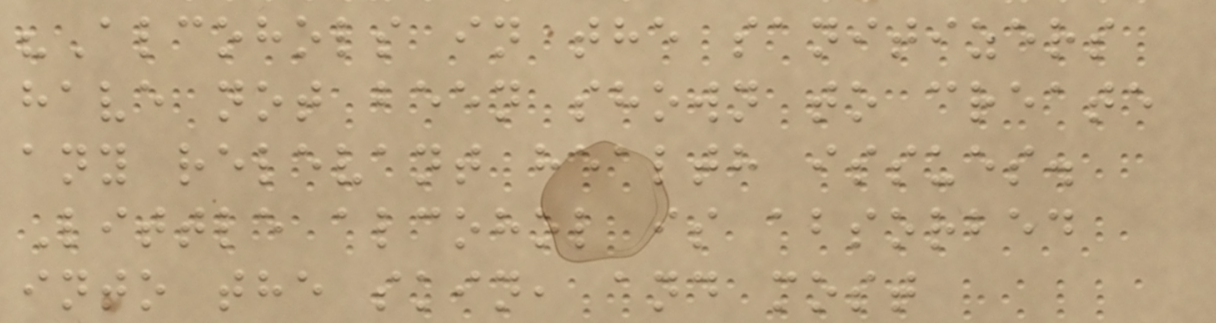"Alcohols in the sanitizers
have not been shown to create
any relevant health issues.
Little alcohol is absorbed
into the skin, and most
